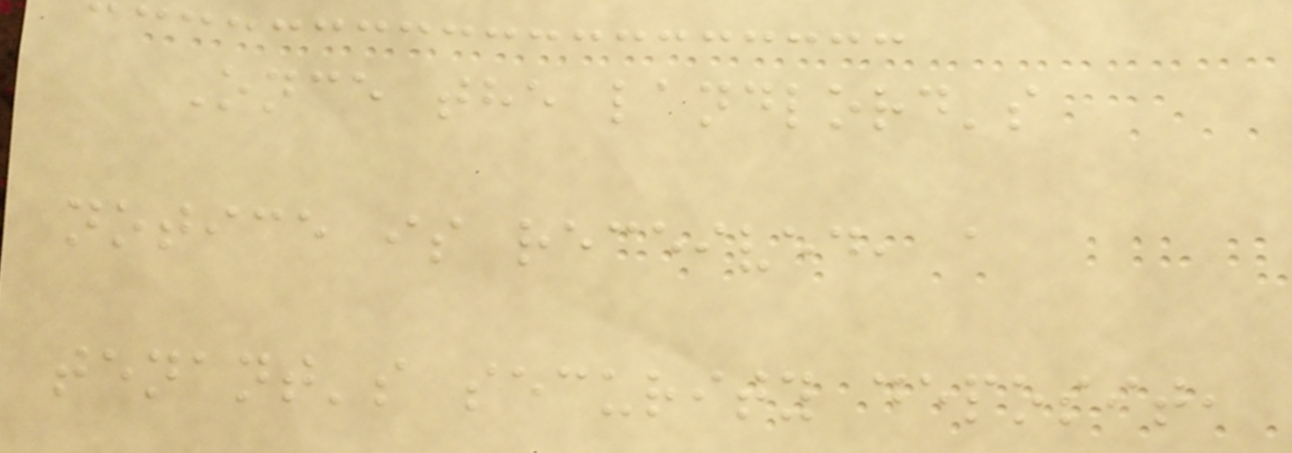Once the landlord's
notice is received, a
tenant's security deposit,
